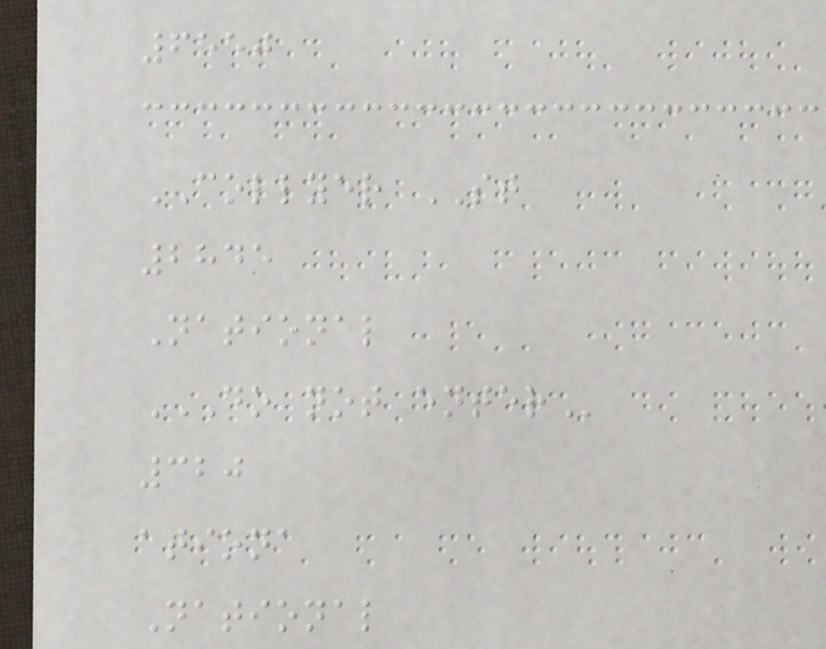6550
COLLYER ST
2845
National
DO NOT ENTER
320
ationa
National
